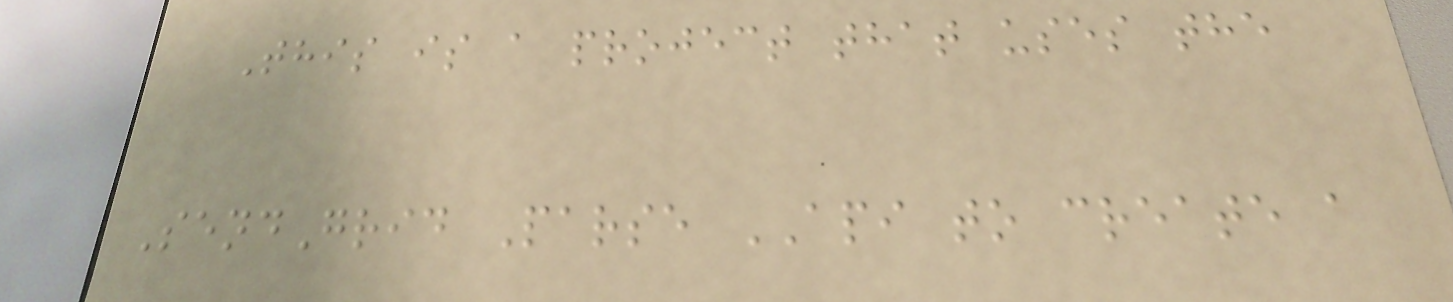This is a project that uses the
SendGrid Parse API to create a
